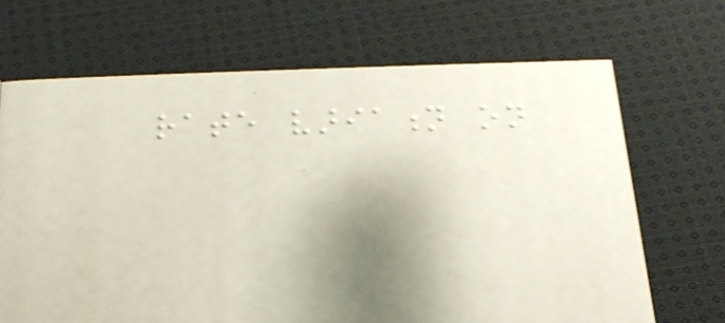rate variation on
